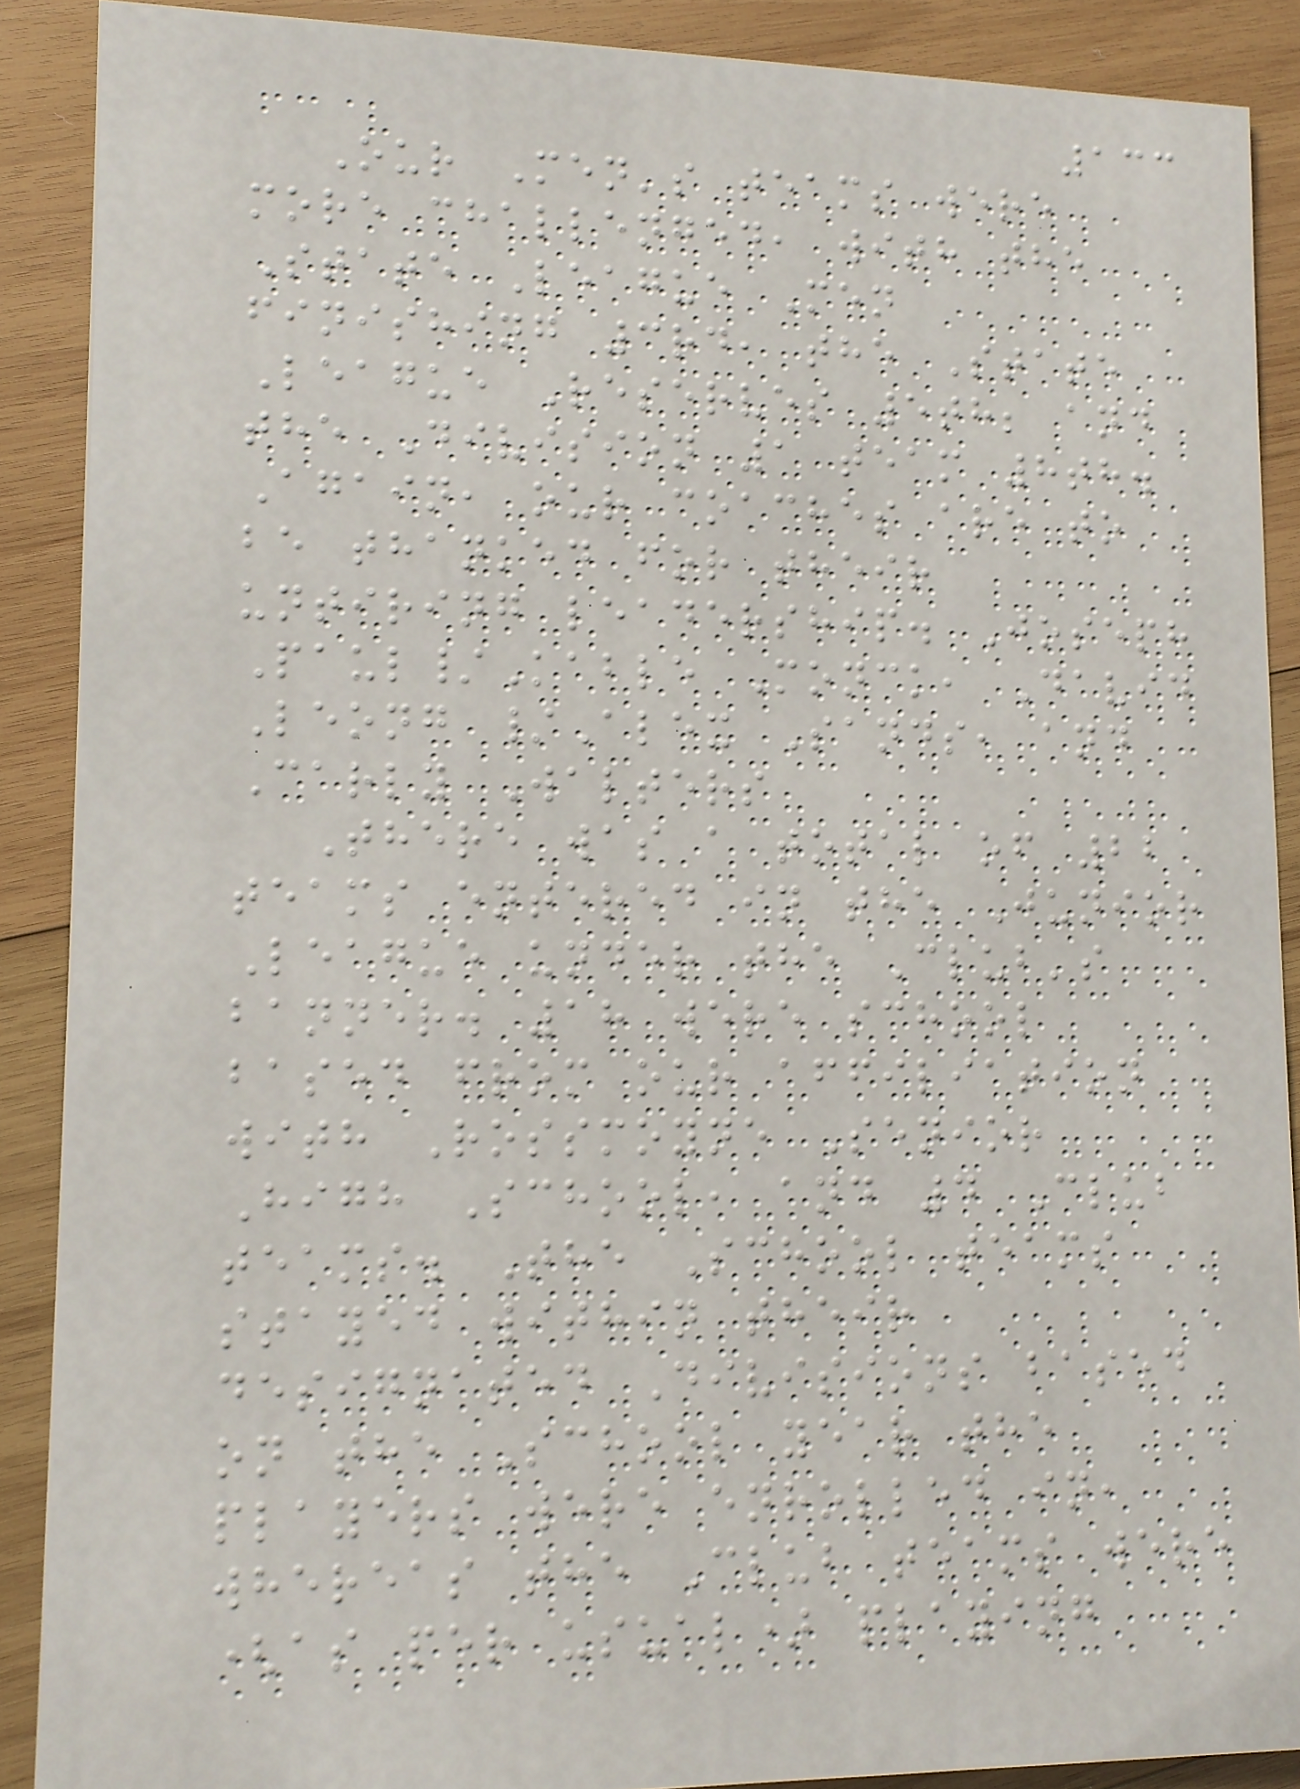133
Our Men's teams were
more challenged, with the
State League Men
finishing 3rd, the State
League Reserves 5th; and
the Division 1 team 8th.
Again, our coaches are to
be thanked for their
untiring leadership. Joseph
Paul/Kable Monck, David
Leong /Alex Sands, and
Carly Walters
There was a total of 22
teams entered in the Junior
League under the Club's
banner. 18 were school
based from our affiliation
with Rossmoyne Senior
High School, and 4 Club
teams. The School teams
stayed within their
designated Divisions based
on the School year the
players were enrolled in,
whereas the Club teams were
(as per usual) playing
